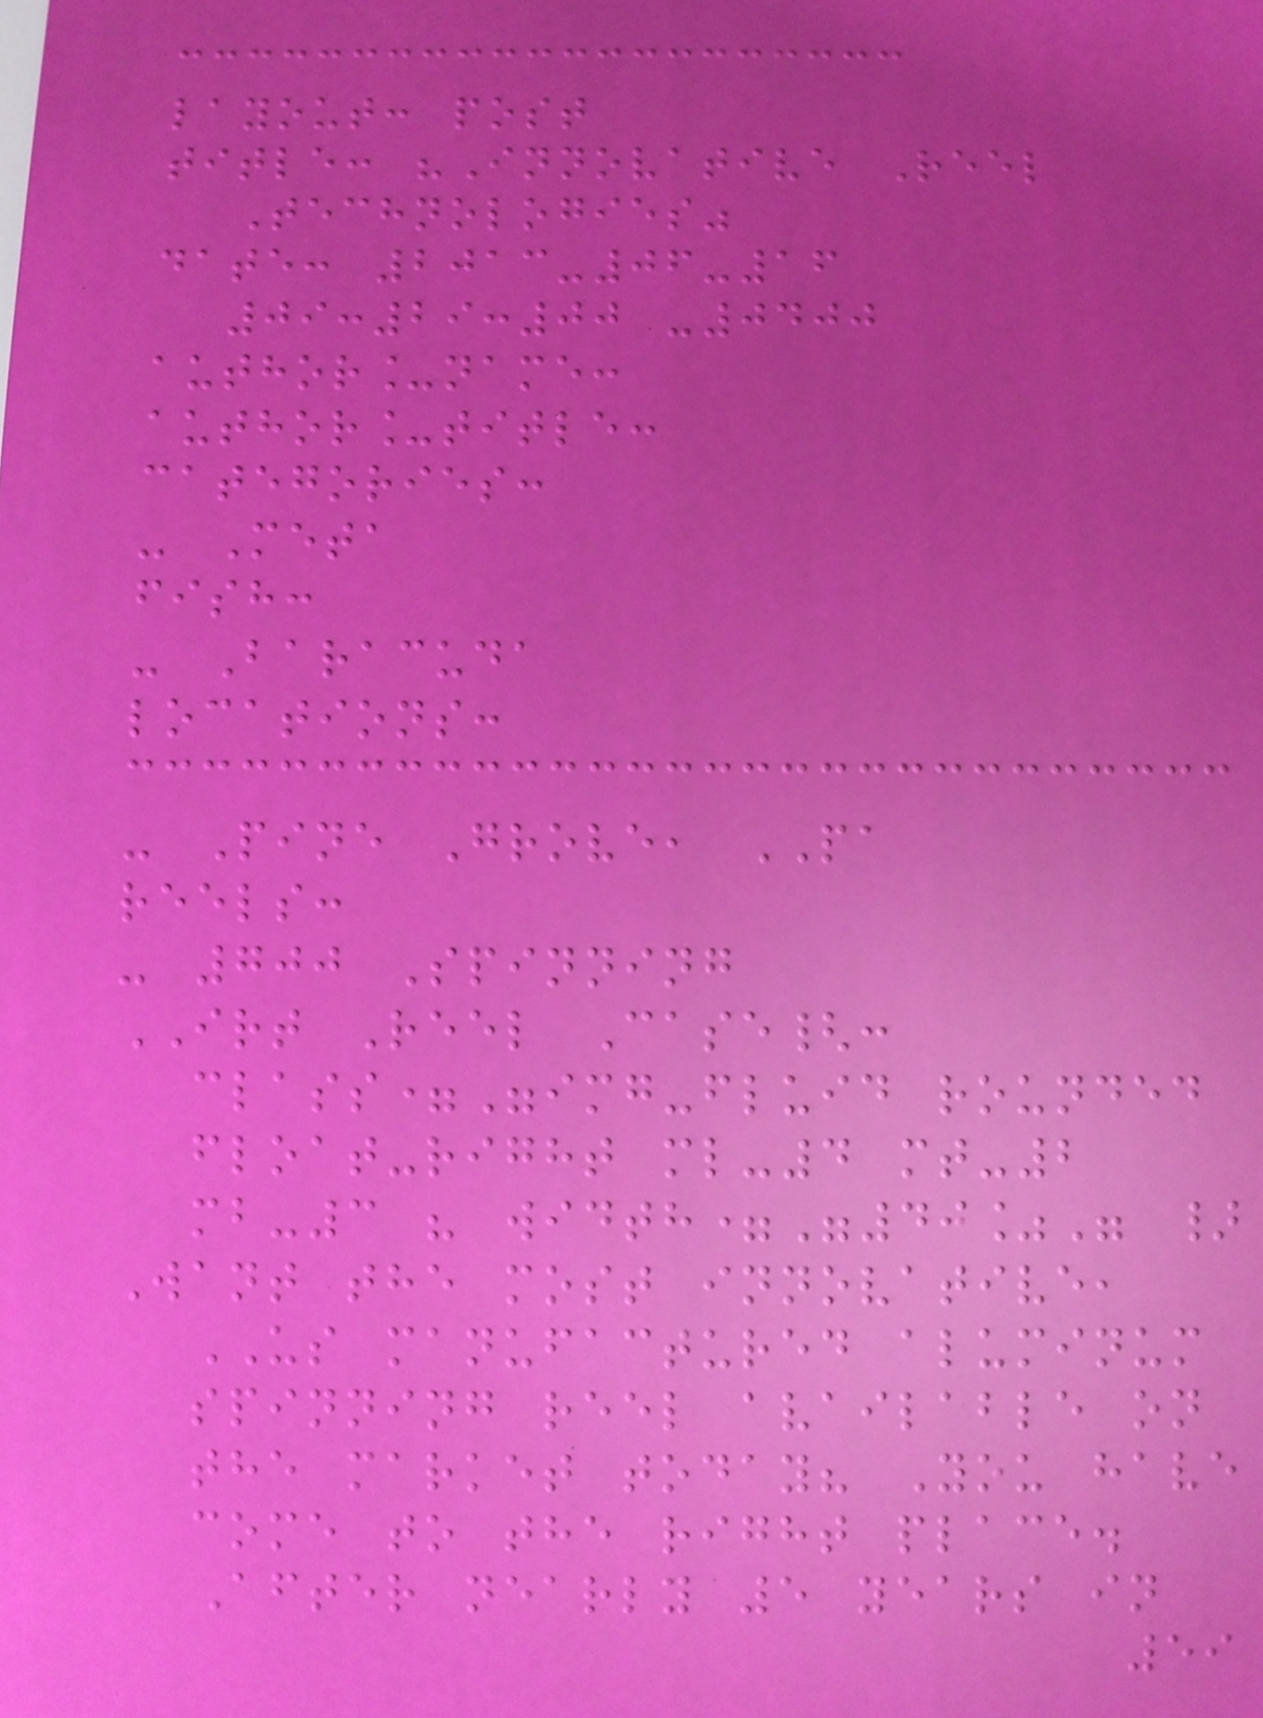layout: post
title: "Innovative Reel
Technologies"
date: 2013-06-16
09:29:00 -0400
author_name:
author_title:
categories:
- Meta
fish:
- Baracuda
locations:
- Pine Grove, PA
reels:
- 700 Spinning
IRT Reel Case{:
class="img-fluid rounded
float-right ml-4 mt-2
mb-3 " width="40%" }
Want the most innovative,
US manufactured aluminum
spinning reel available on
the market today? You have
come to the right place.
After nearly 5 years in
59
